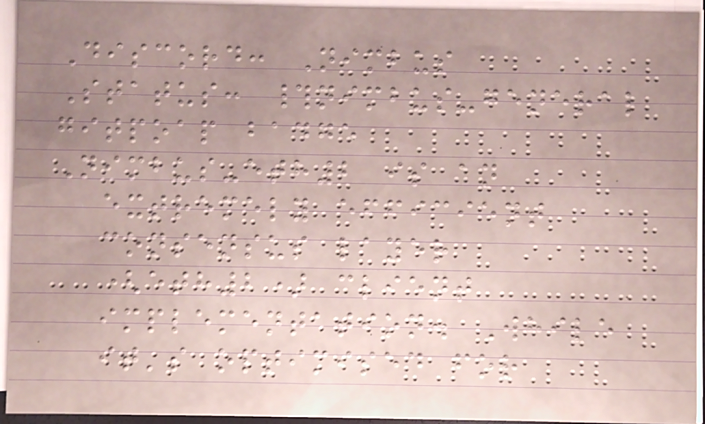Discord: Nimbus
Status: #nimbus-general
gitpoap badge
Nimbus-eth2 is an
extremely efficient
consensus layer
(eth2) client
implementation. While
it's optimised for
